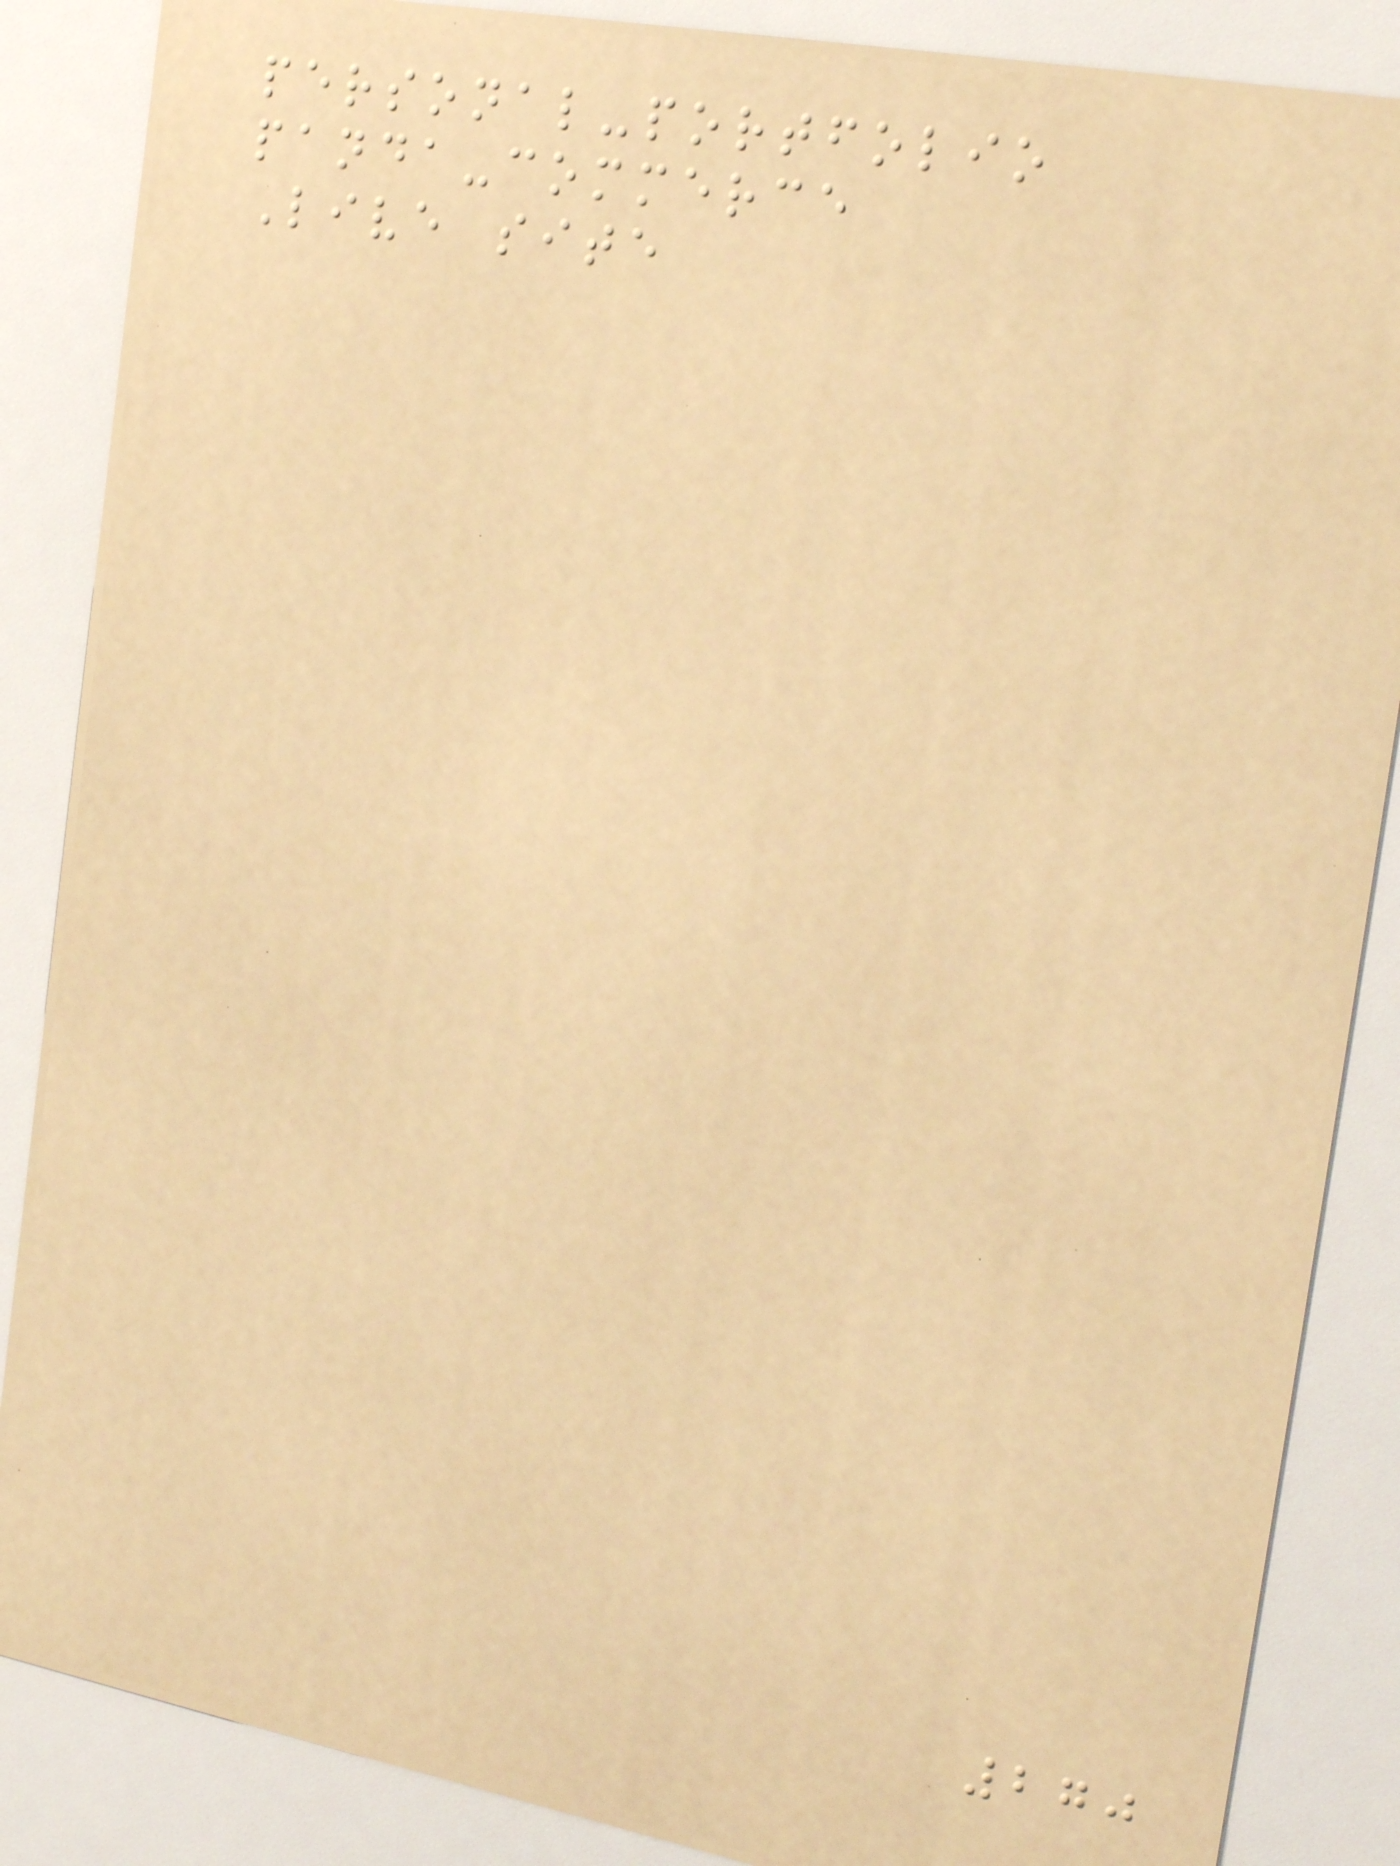personal-portfolio
panda-commerce
Live site
270
